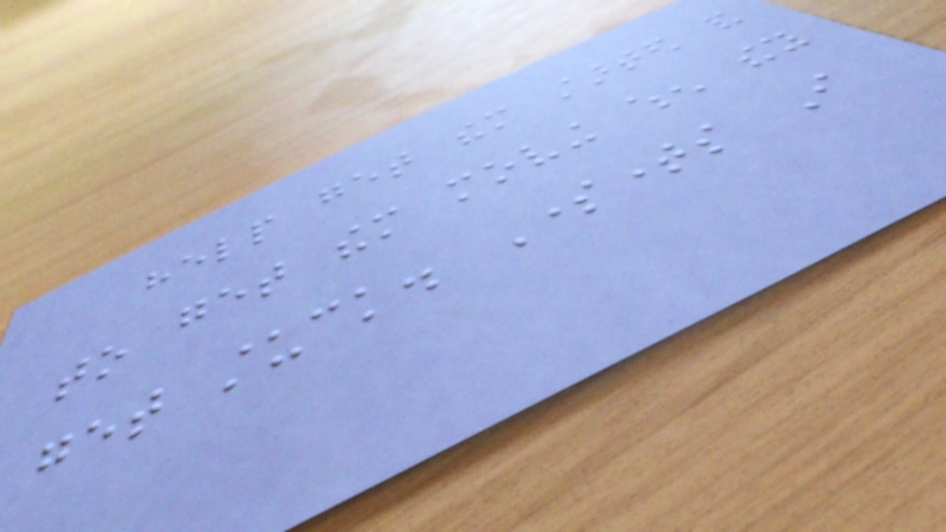help get them started and
to get them moving when they
get stuck. Sometimes I
